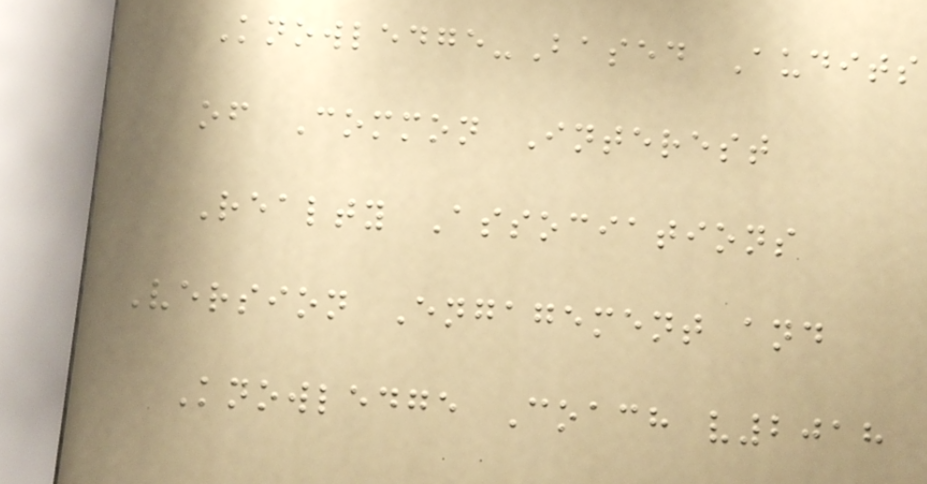Knowledge-Based Audits
of Common Interest
Realty Associations
Version Engagement and
Knowledge Coach v2018
